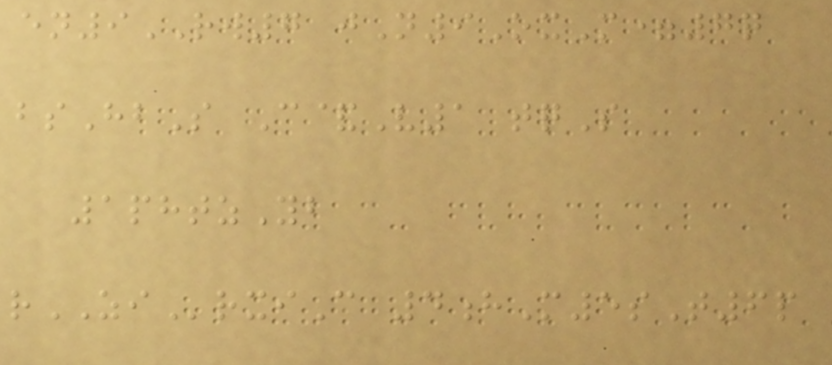en9RW7 jN9OxM=7q
bsHbS C&V1 tqS
1phtzYb
rZIrxiC 4hM5sT6p
